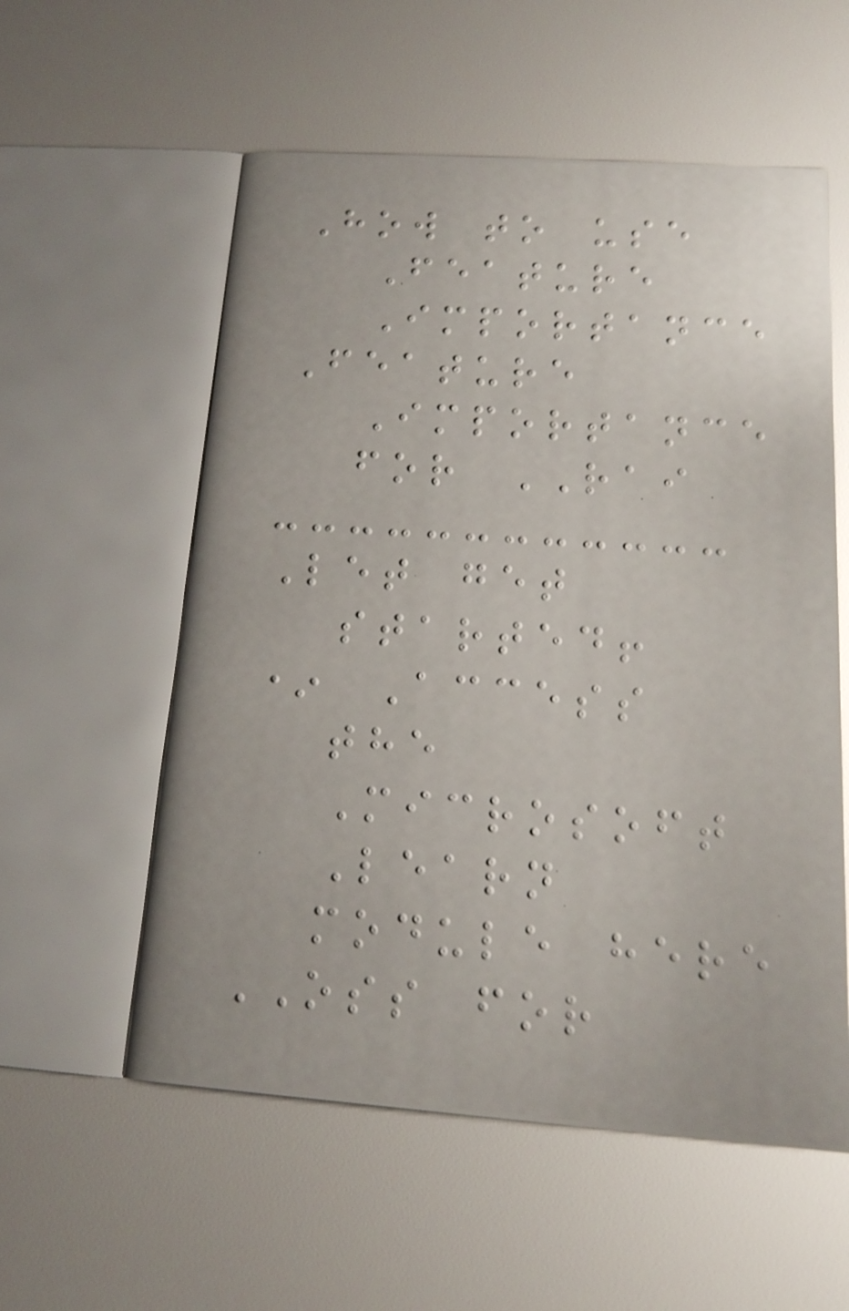How to use
Feature
Importance
Feature
Importance
for RAI
Let get
started!
* Access
the
Microsoft
Learn
module here
OSS for
